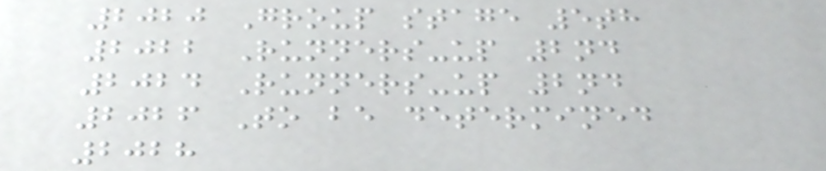2020 Group stage 5th
2022 Runners-up 2nd
2024 Runners-up 2nd
2026 To be determined
2028
